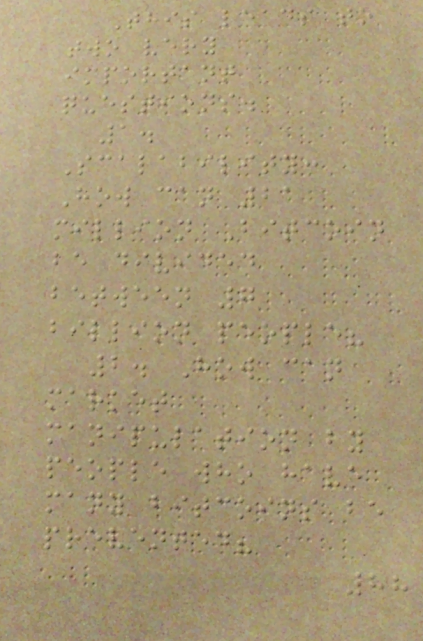This leads to
two very
important
questions.
1.
Scalability:
How can 21
million Bitcoin
be divided
between 7
billion people?
2. How can
market
manipulation by
people who have
many bitcoins be
prevented?
88
